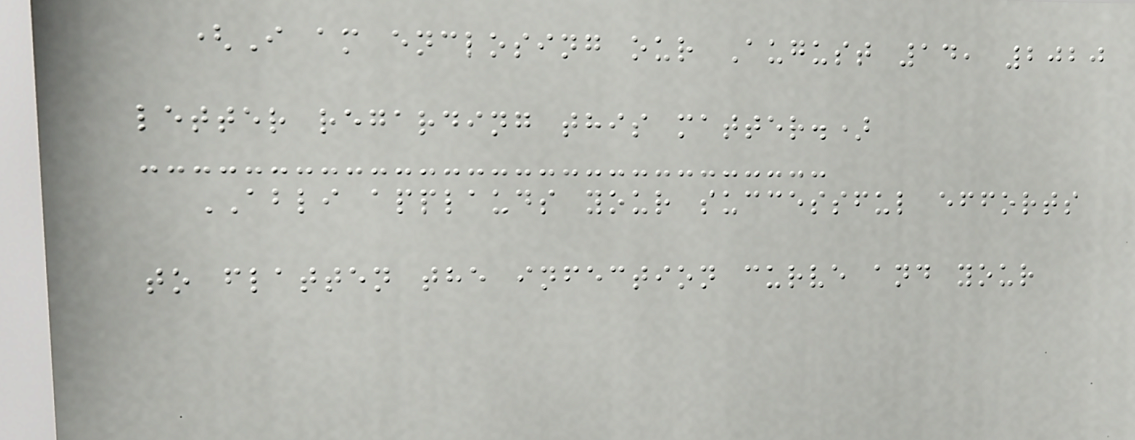(I am enclosing our August 14, 2020
letter regarding this matter.)
ABLI applauds your successful efforts
to flatten the infection curve and your
